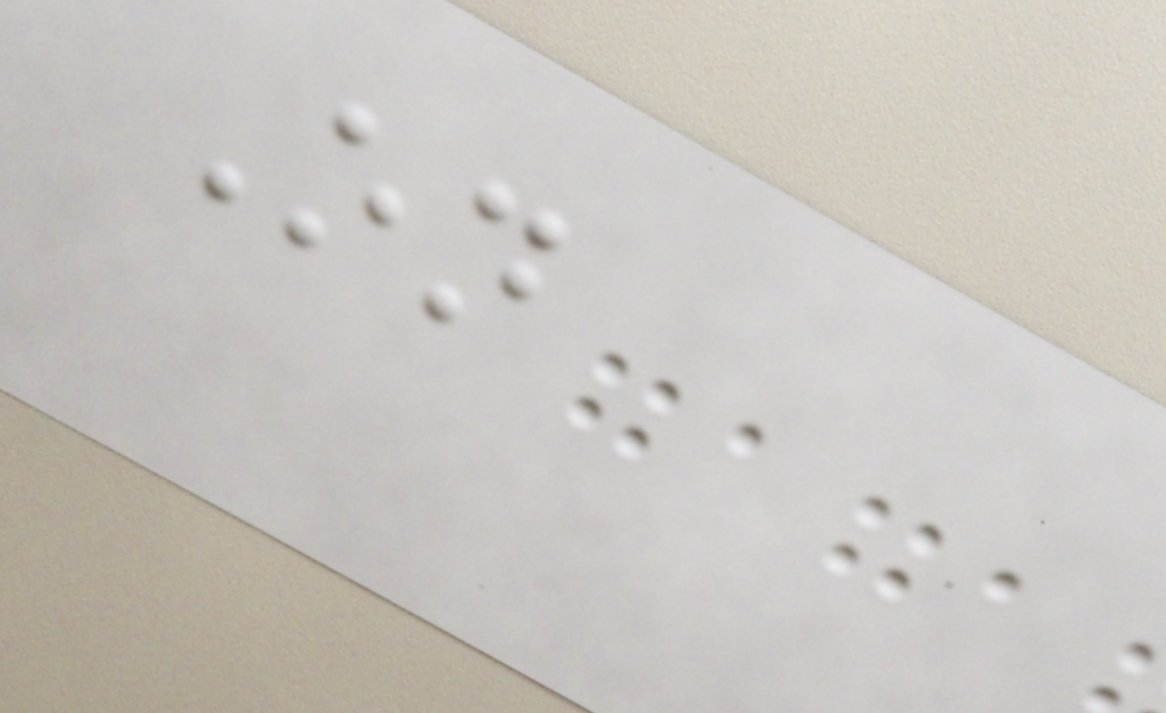On
